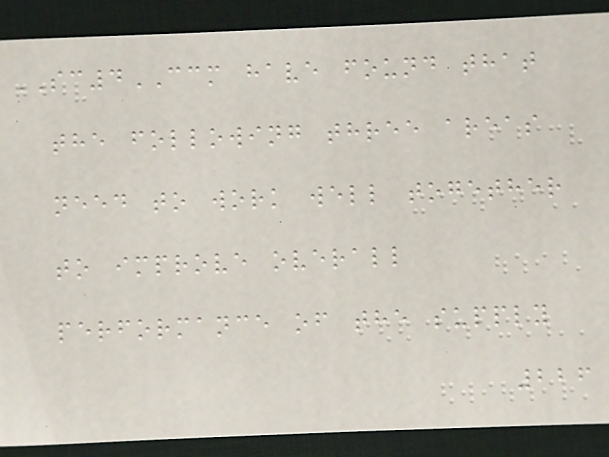SC4CCM have found that
the following three areas
need to work well together
to improve overall
performance of the supply
226
